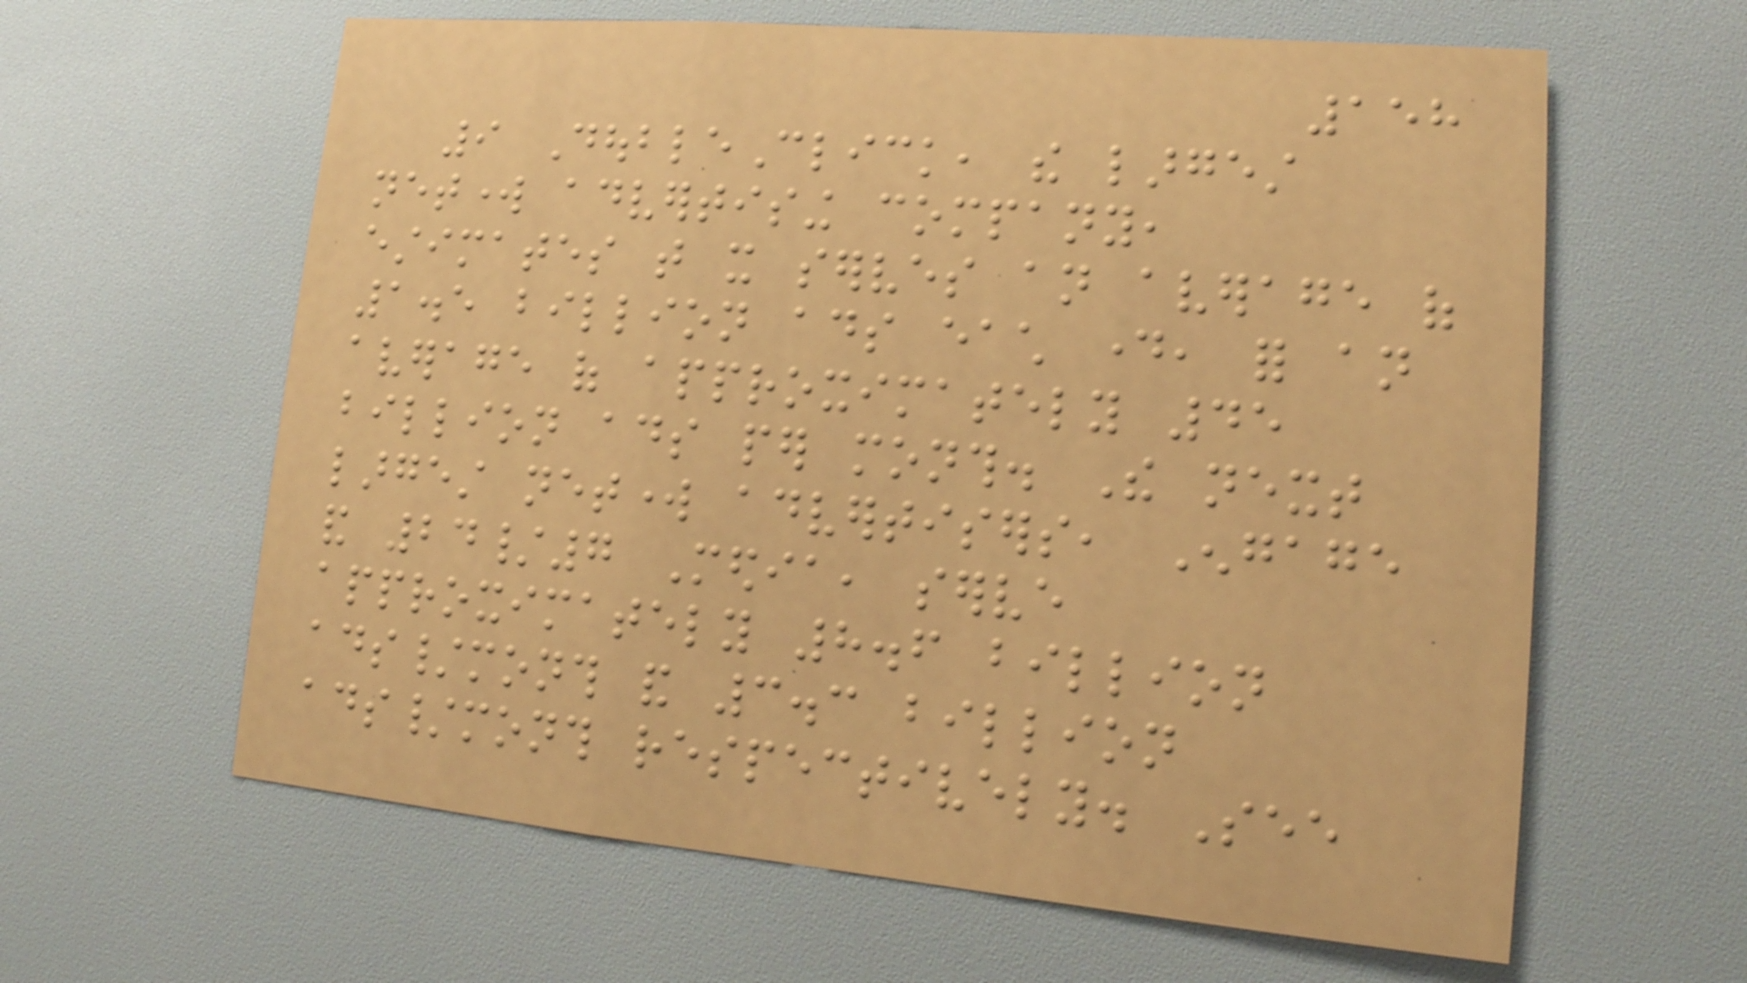158
9 DoubleClick, the largest
network advertising company,
estimates that it serves an average of
1.5 billion ads each day, for an
average of approximately 45
billion ads per month. The next
largest network advertisers, Engage
and 24/7 Media, serve
approximately 8.6 billion
ads/month and 3.3 billion
ads/month respectively. See
